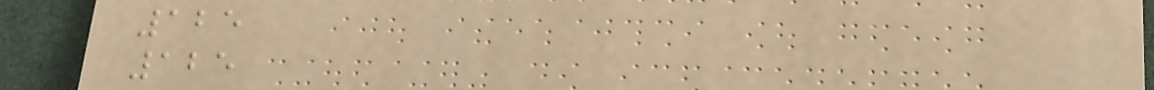125
125
